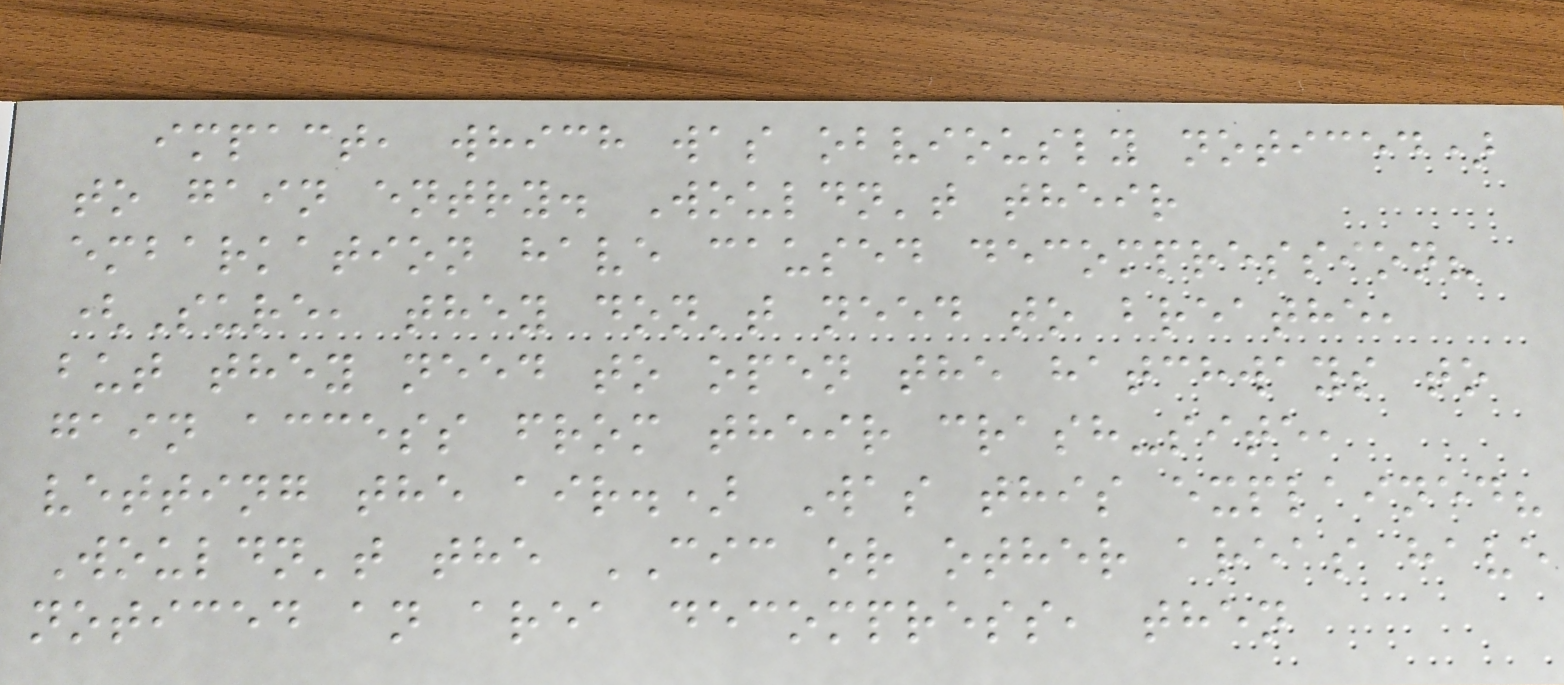impact, which was obviously noticed)
to gain entry. Wouldn't their
embarkation have caused decompression?
(Sure, they don't need to breathe,
but they need to open the hatchways to
gain access from their crash-site,
vetting the air.) Was this explained?
Wouldn't the CIC or other areas have
noticed an area decompress, then
